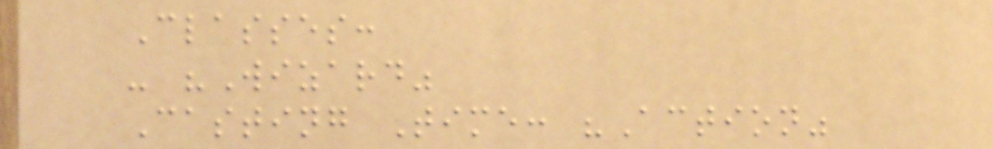Classes:
- "Wizard"
Casting Time: "Action"
